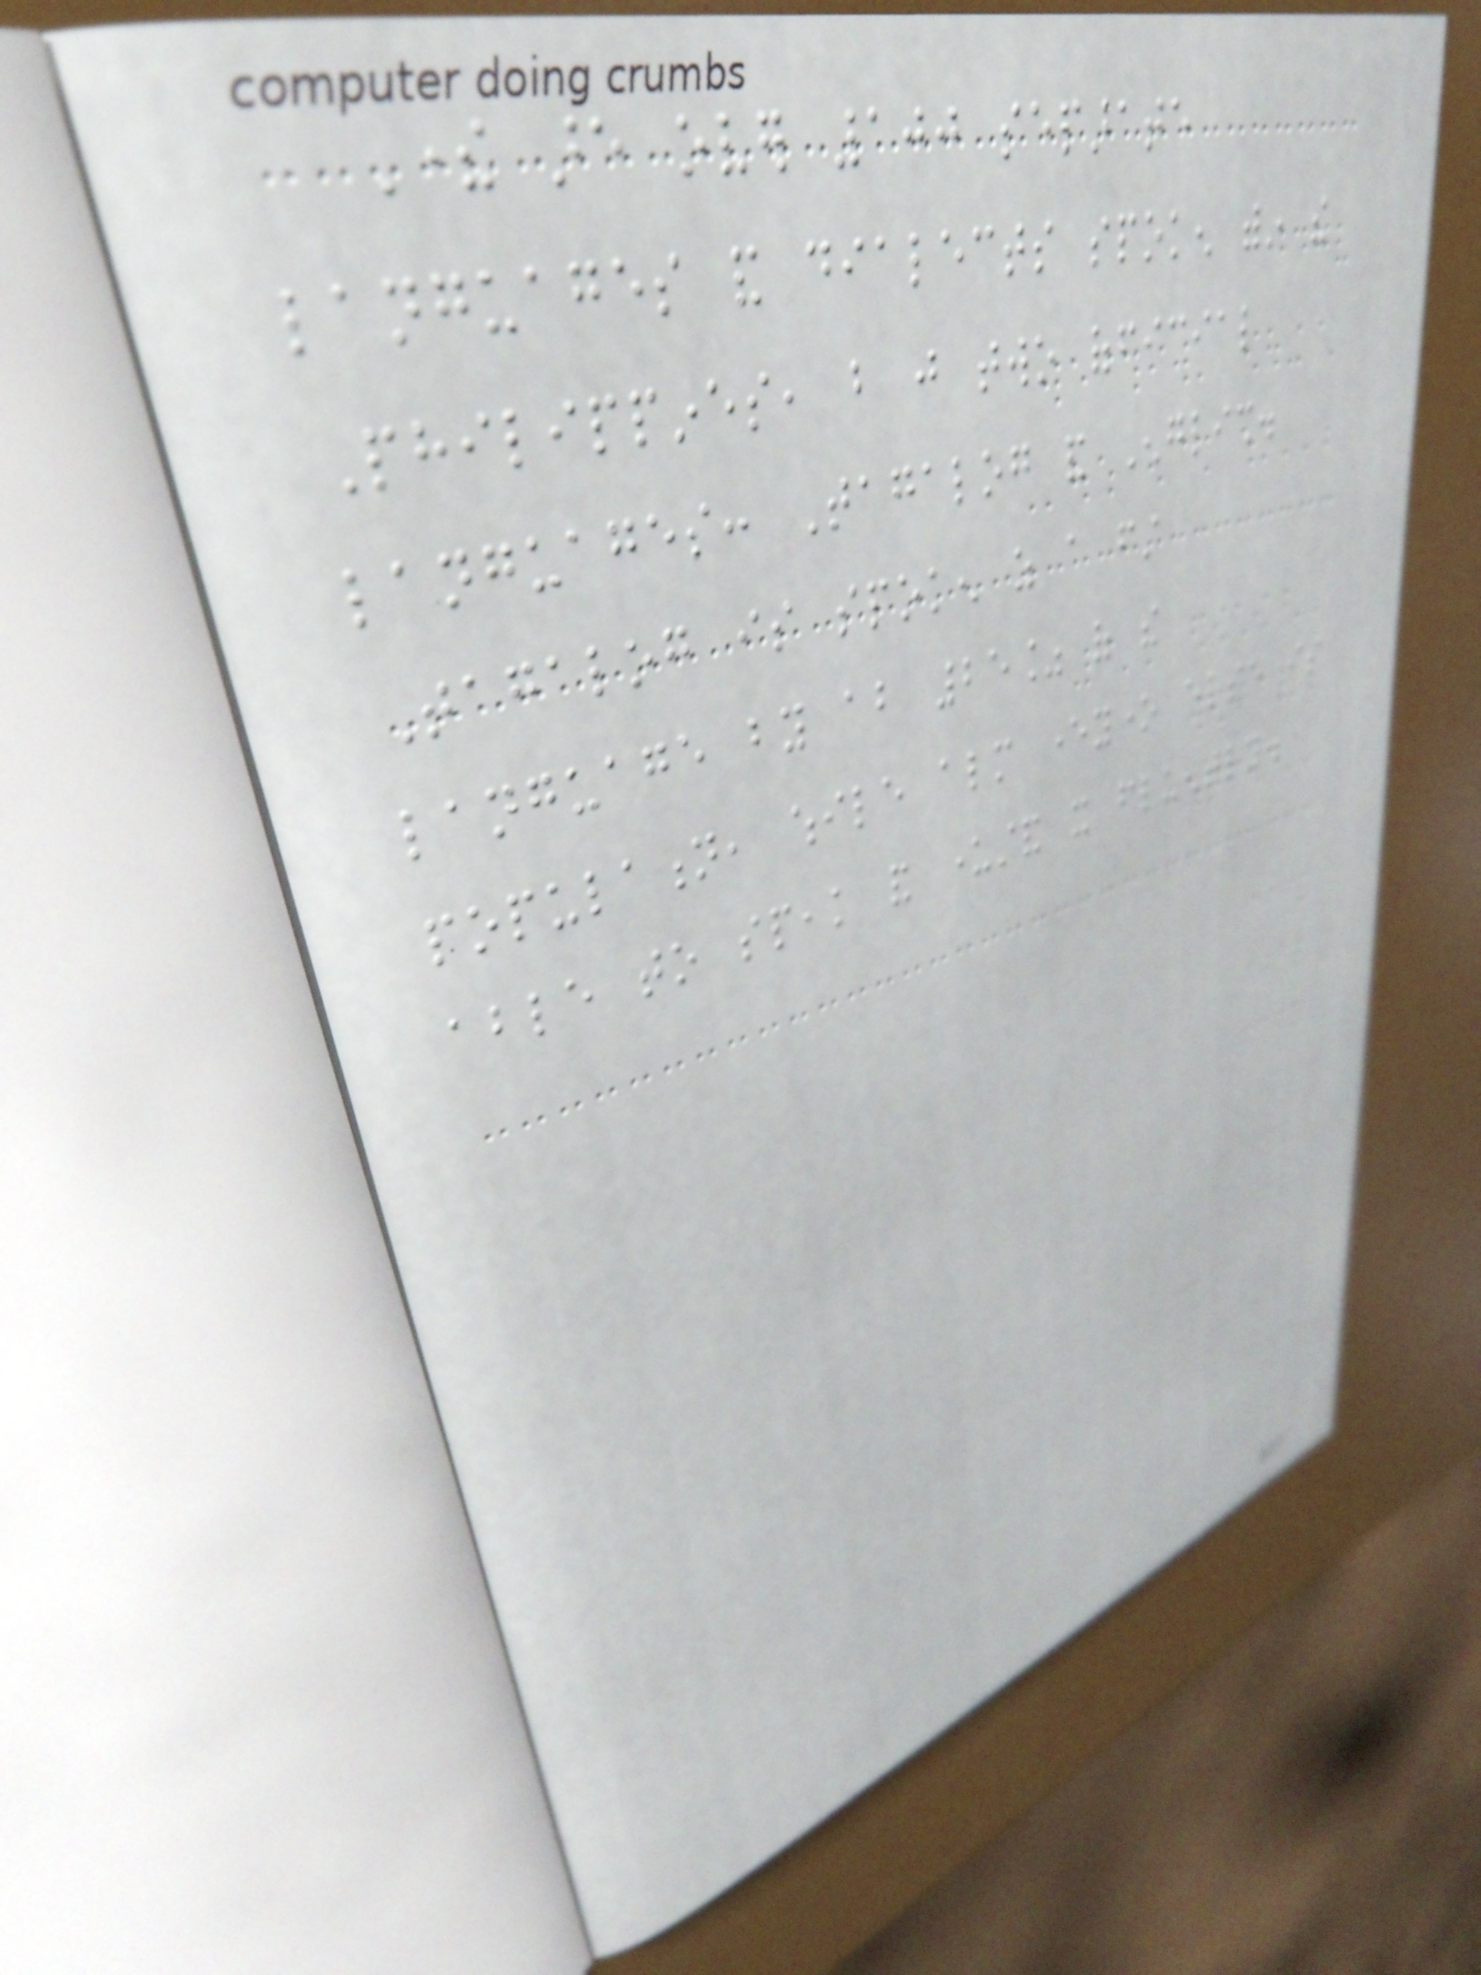There are over 100 separate
languages and dialects spoken within the
Philippines, but just two official
languages: Tagalog and English.
Tagalog is spoken as a first
language by about 25% of the
population, while almost everyone else is
able to speak and understand it fluently.
